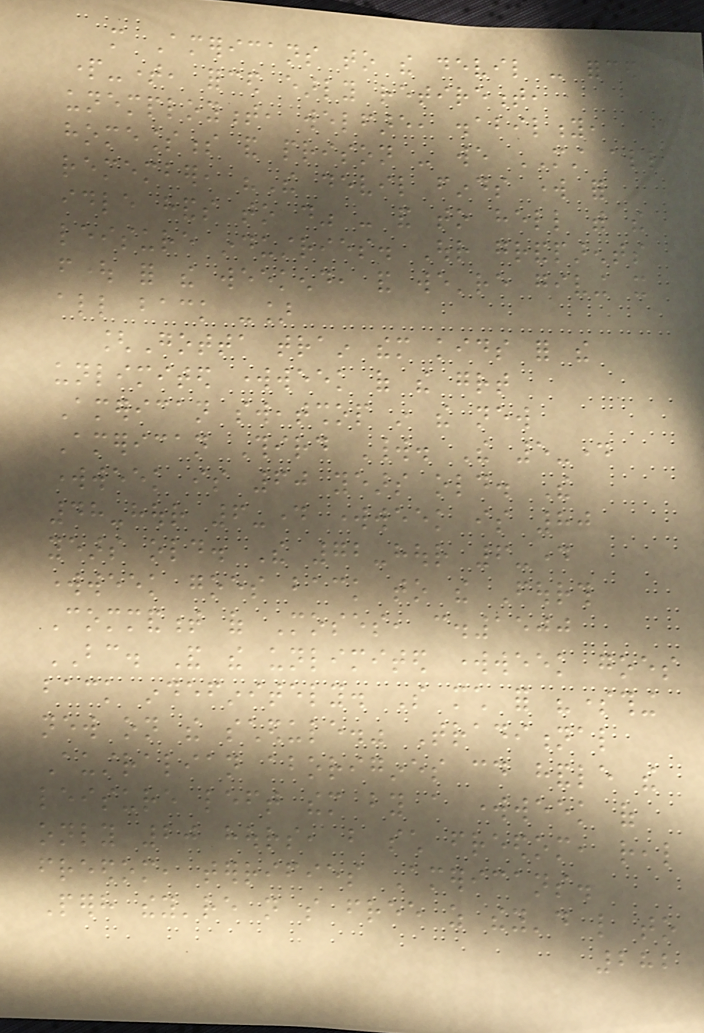more Americans to the devil - forced
part-time, forced early retirement,
unemployment, welfare, disability,
homelessness and prison - we MUST all
remember, "The devil finds work for
idle hands to do" - and to hell with the
leisure industries. Our grandparents
fought for the weekend, and we're giving it
all back -]
[Gotta train them kids for the
unlimited workweek of the great
American sweatshop in the new
American Third World. The 5-day
workweek is 60 years old. The
48-hour 6-day workweek is 80
years old. The 72-hour 6-day
workweek goes back to the Fourth
Commandment of Moses, c.1500
BC. And the unlimited workweek goes
back indefinitely. So much for "something
new on the schedule." Traditional
Australian aborigines could handle the
leisure left them by a workweek of
only 20 hours, but such freedom, real
freedom, terrifies Americans.
Perhaps they're not so free as they'd like to
282
